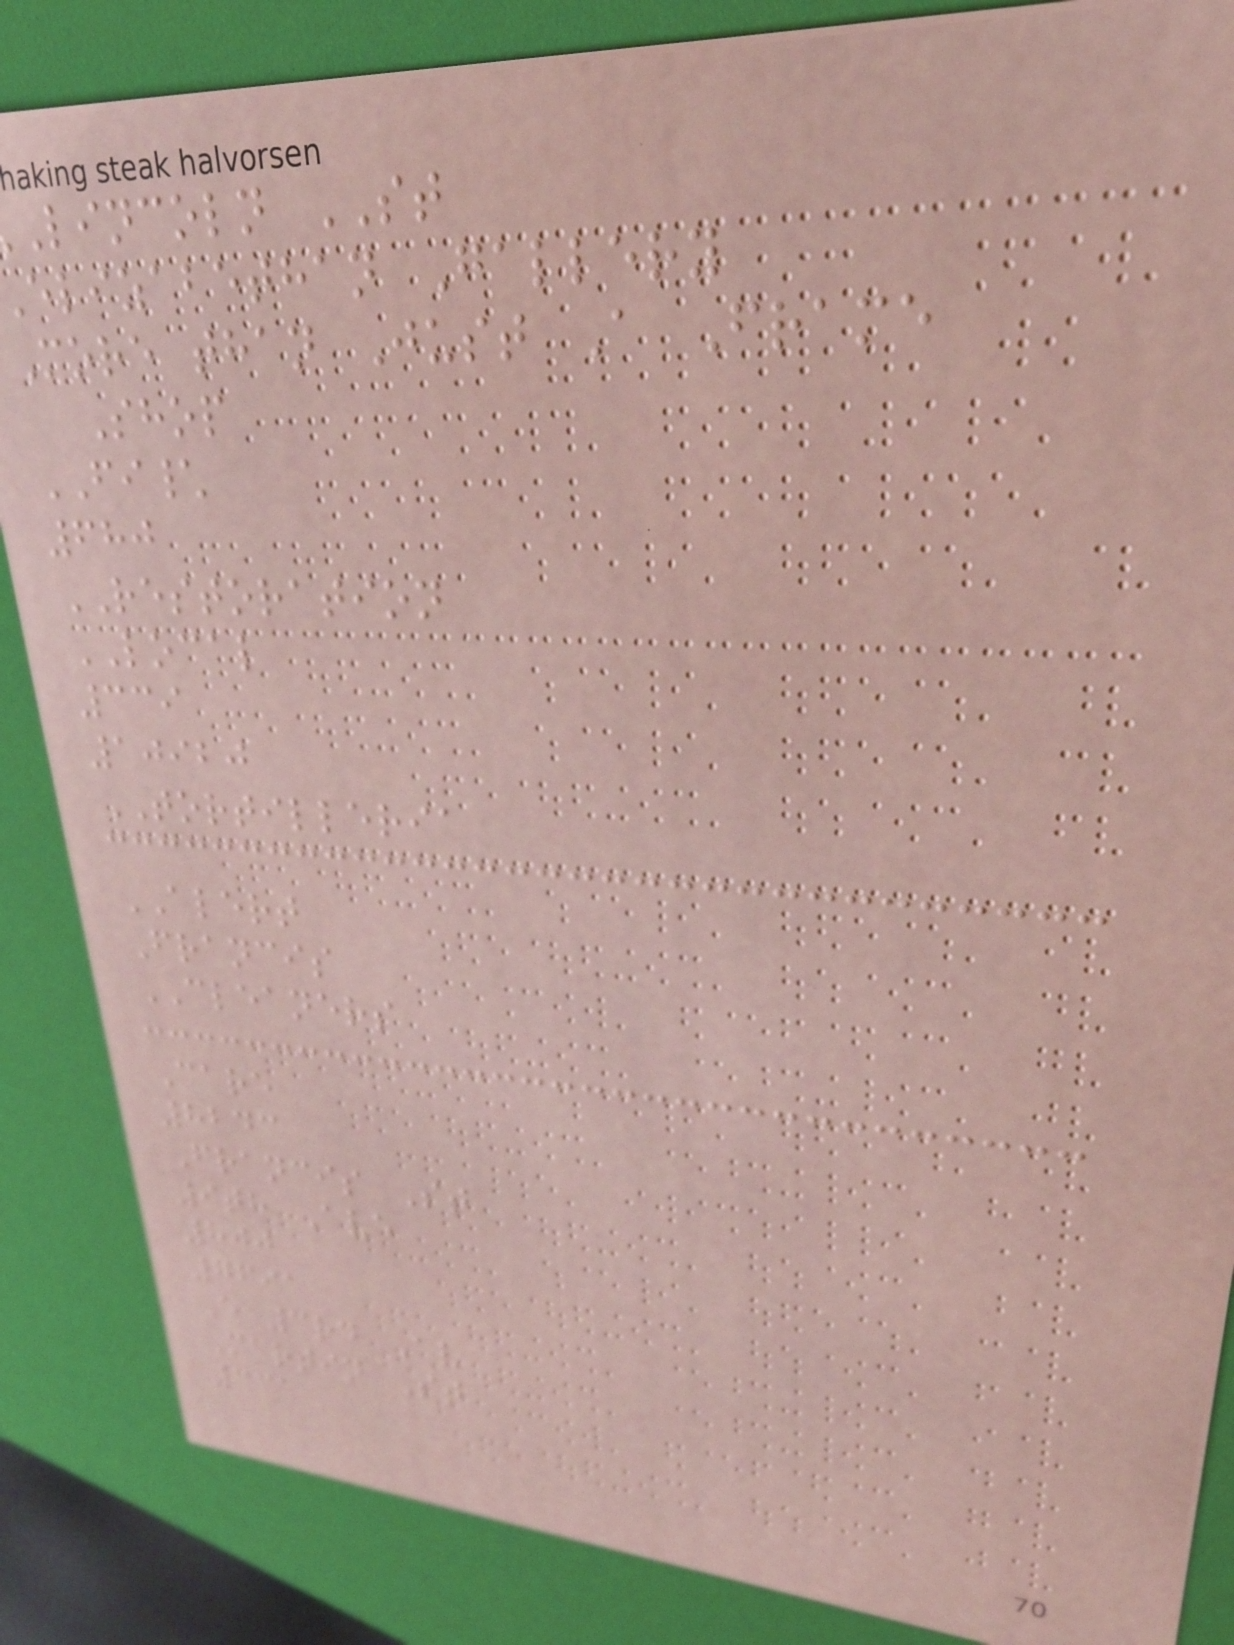lincoln ST
elizabethan Gallery
More than Just A Frame
Shop
FI\
680
RESTORATION
LOCAL
339
10920
TORTILLERIA
ALERT
Francis
CLEANERS
Care
8243
Francis St
9th Ave
800
7691
E 3rd Av
Martin St
331
